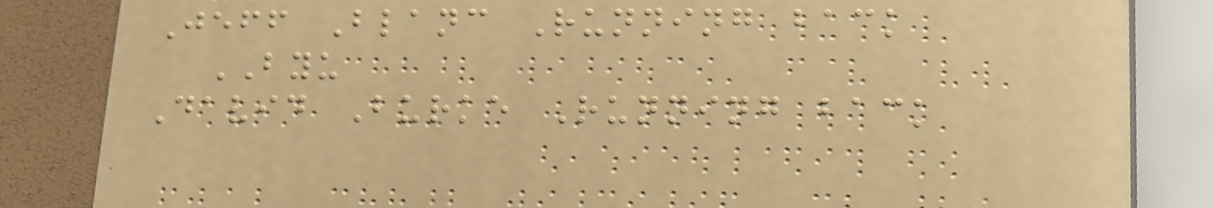Jeff Blanc Running back
BYU
David Burke Running back
